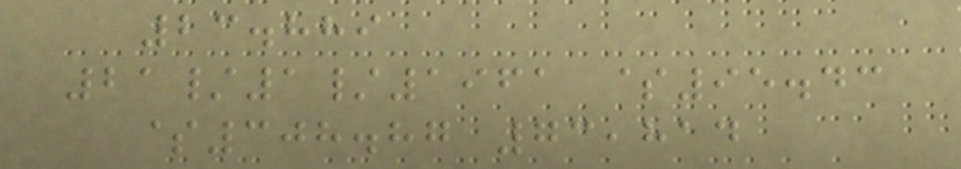23.889
21/1/1961 $95.43
$308.87 73,814
